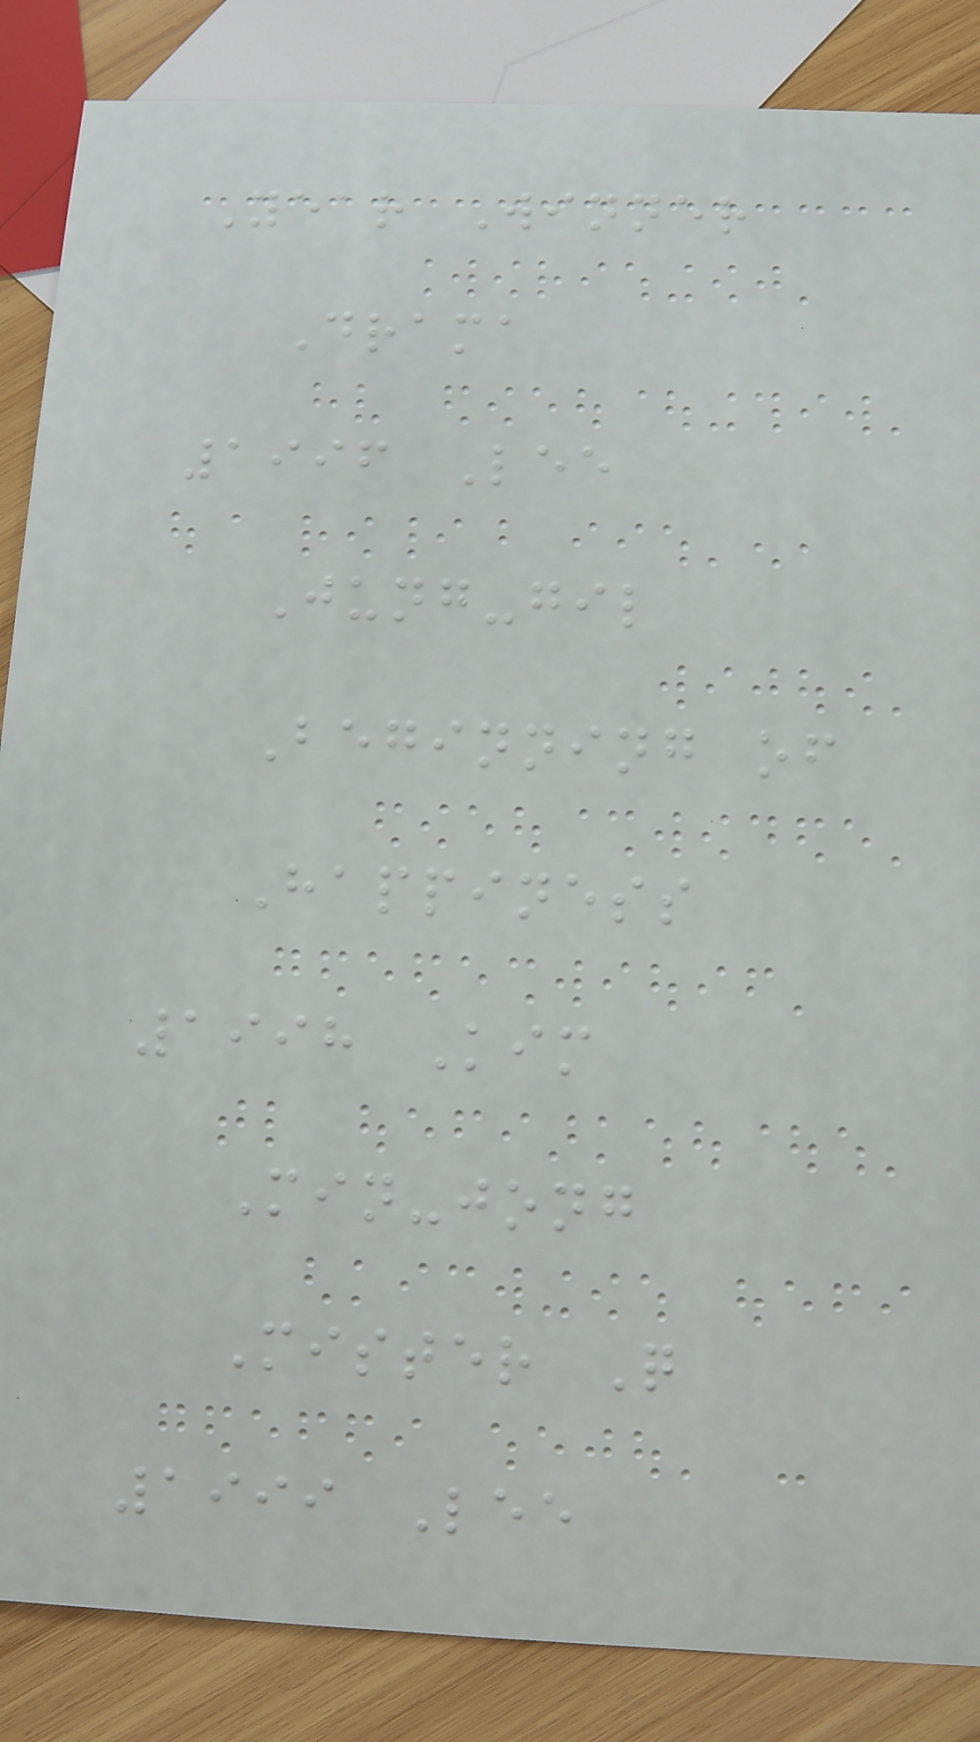Year Winner
Drama
1996 Lee
Jung-gil
Beginning of
Happiness
1998 Kim
Min-jong
Mister Q
1999 Lee
